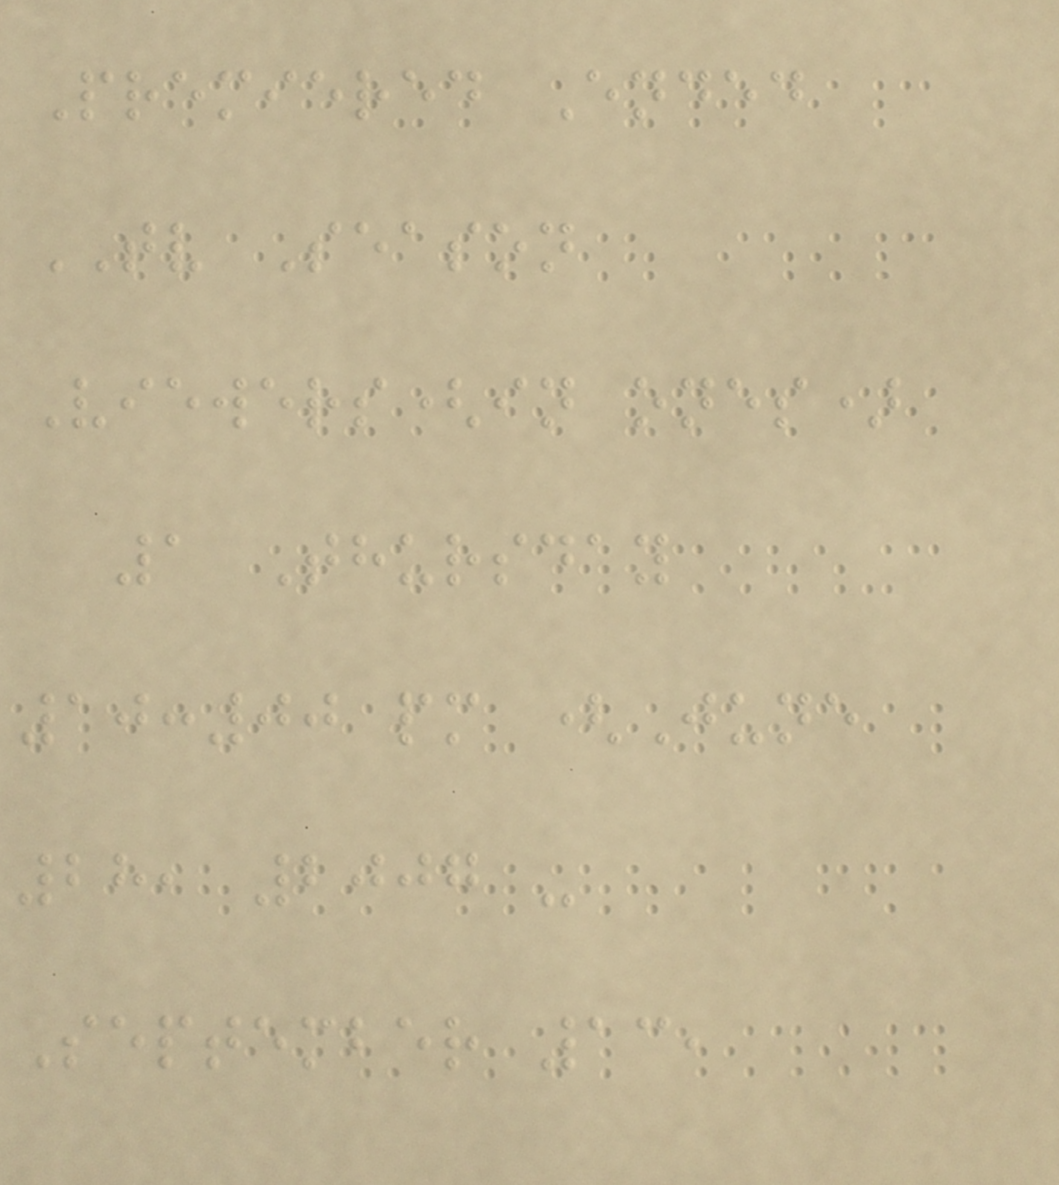Premiered Ended
TV Season
Viewers(in ones)
1 Thursday
10:00 pm (June
28, 2007 -
September 13,
